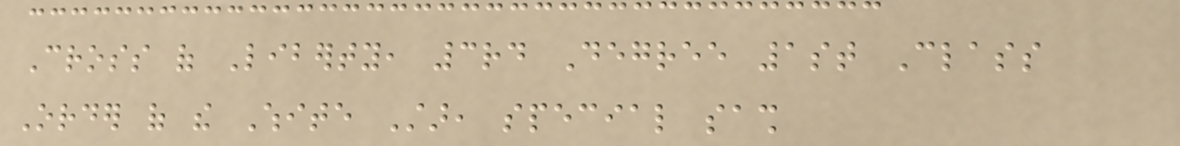Cross of Liberty, 3rd Degree 1st Class
Order of the White Star, special sash
